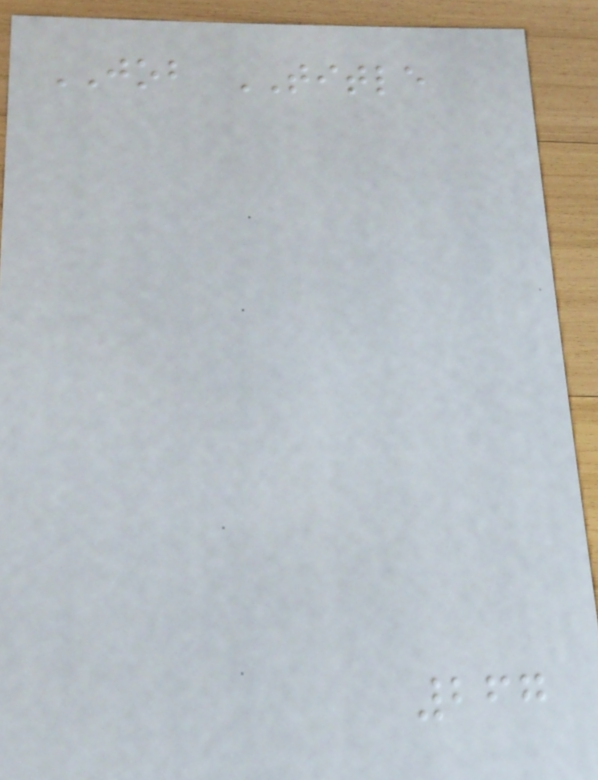JOB TITLE
267
